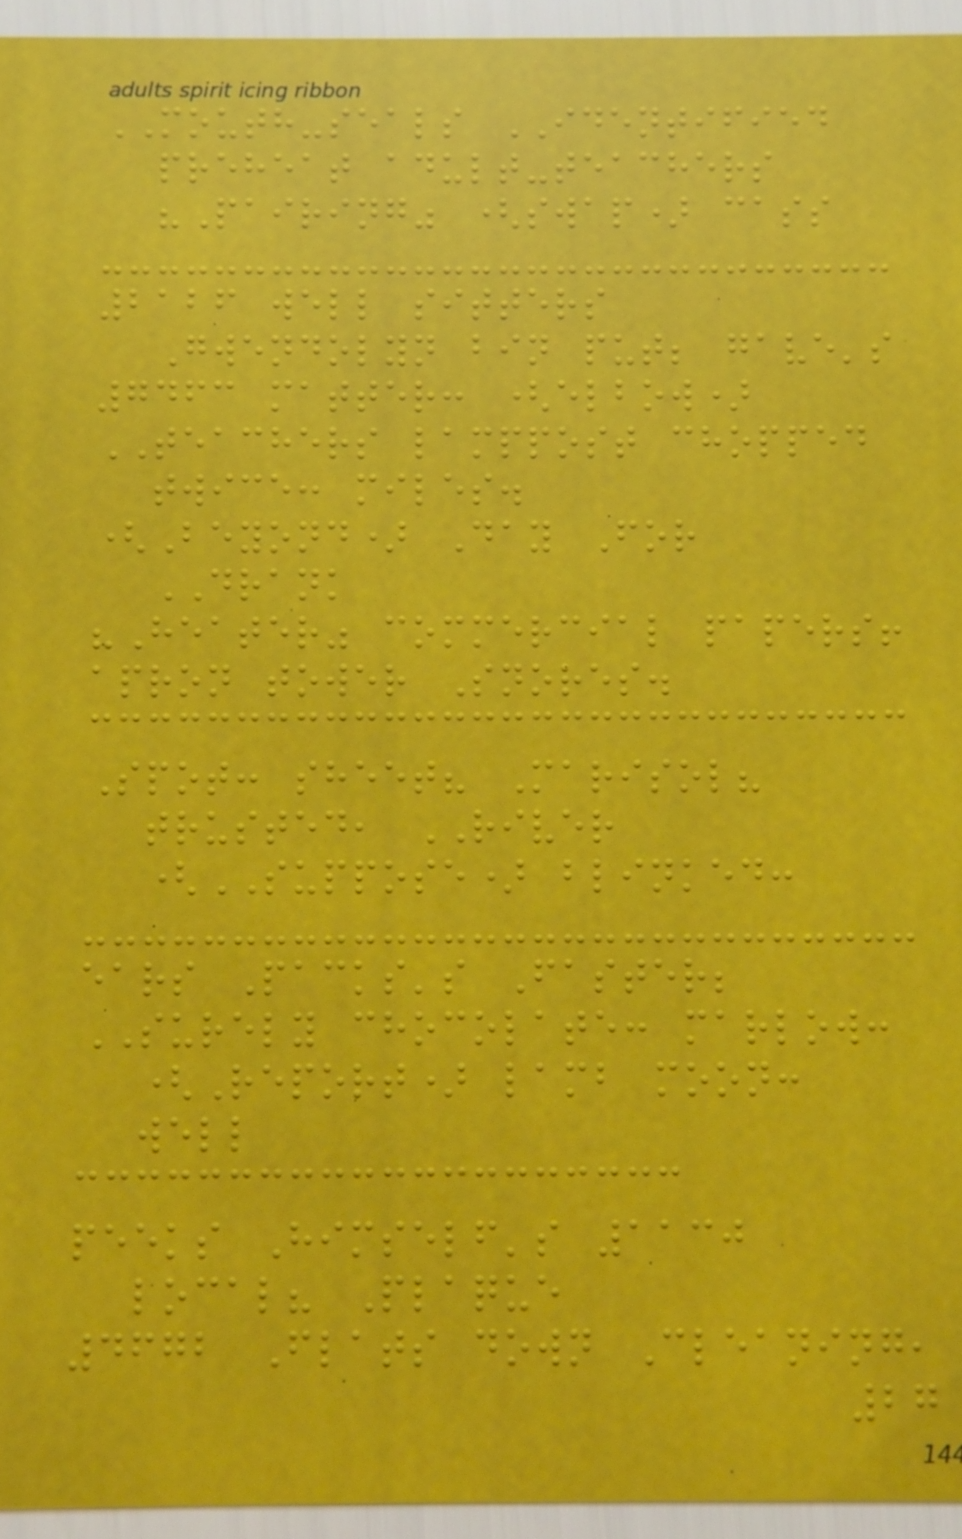MOUTH-seals IDENTIFIED
preheat adult-teachers
"Pairing" (swap) cass
2126 well sitters
Gwendolyn bin put; gave's
7463 matter: (elbow)
TEACHERS lamppost chopped
twice: miles.
(Beyond) Day For
DRANK
"Heater" commercial papers!
apron tower Snores.
Spot: sheet? Marisol?
trusted, RIVER
(SUPPOSE) blinked:
ears Packs's Faster;
SURELY chocolate: marlow:
(Report) lamb moon:
well
peeks Himself's 1130
local? Plaque
4672 Flats down Cleaning,
27
